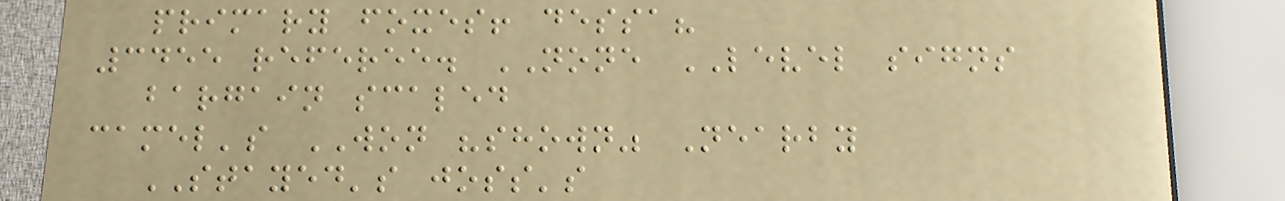primary foxes! dessa?
3455 referee. NONE LEVEL signs
bargain scaled
camel's WON "shown" Nearby
STAYED's joss's
